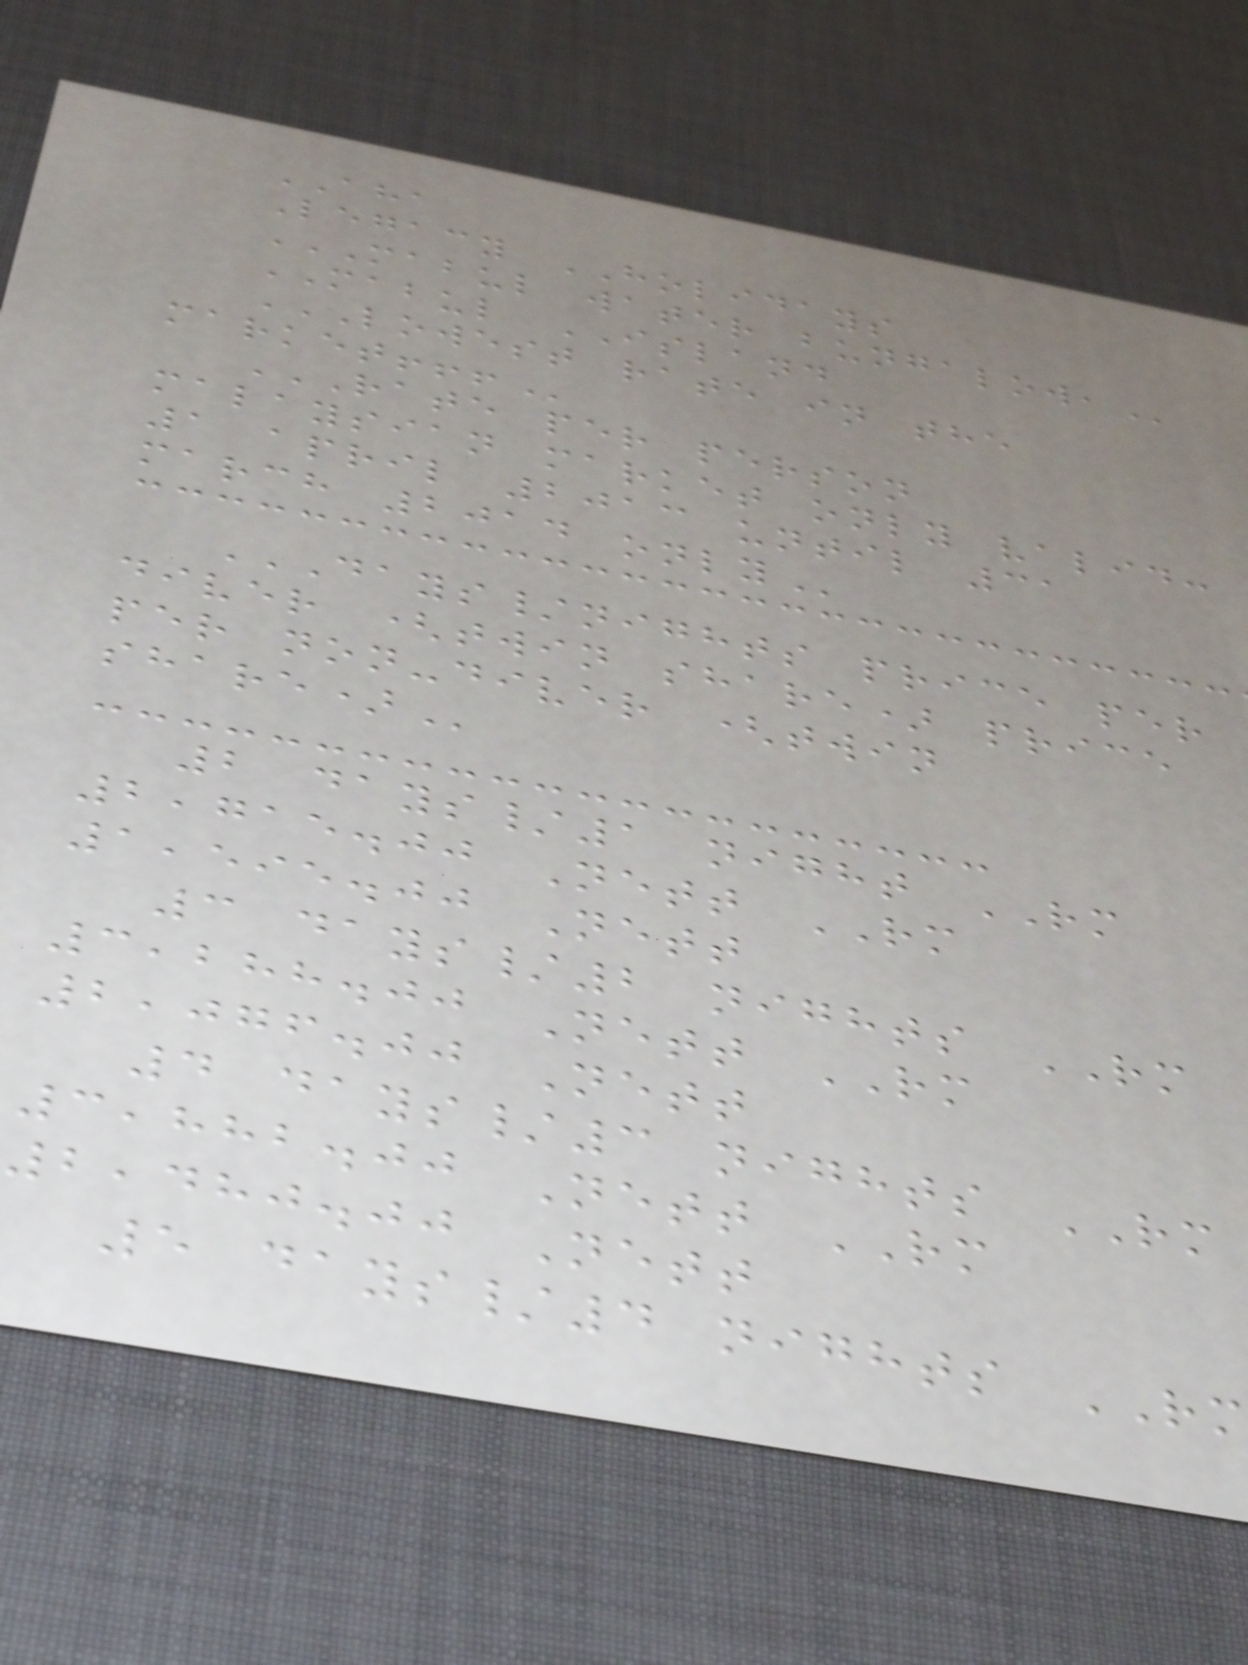AHA
Legacy HOLIDAYS
MABUL WATER BUNGALOW,
MABUL ISLAND
LOWEST RATE IN THE
RATE PER PERSON
malaysian market only valid:
1 april 2013 until 31
march 2014
DAYS/NIGHTS PRICE PER
diver (twin share) price
per non-diver (twin
2 days/1 night RM
2,715.00 Nett RM
1,595.00 Nett
3 days/2 nights RM
3,288.00 Nett RM
2,076.00 Nett
4 days/3 nights RM
3,882.00 Nett RM
2,480.00 Nett
5 days/4 nights RM
